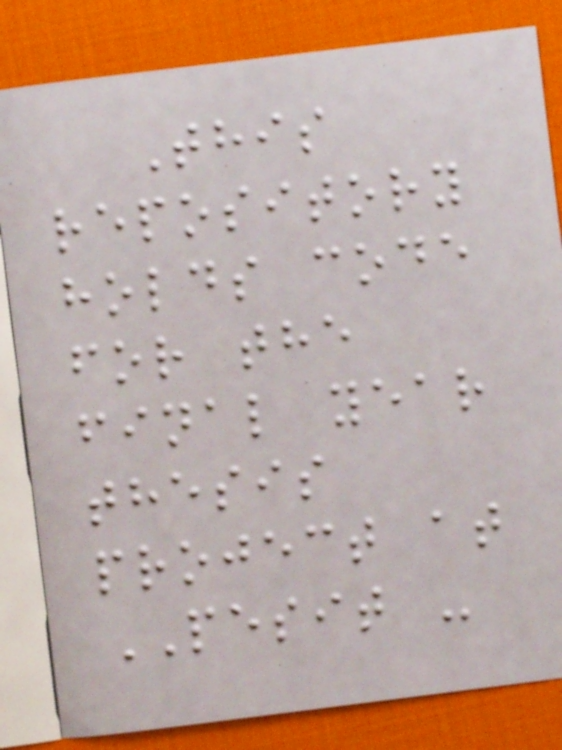This
repository
holds code
for the
final year
thesis
project at
PESIT -
